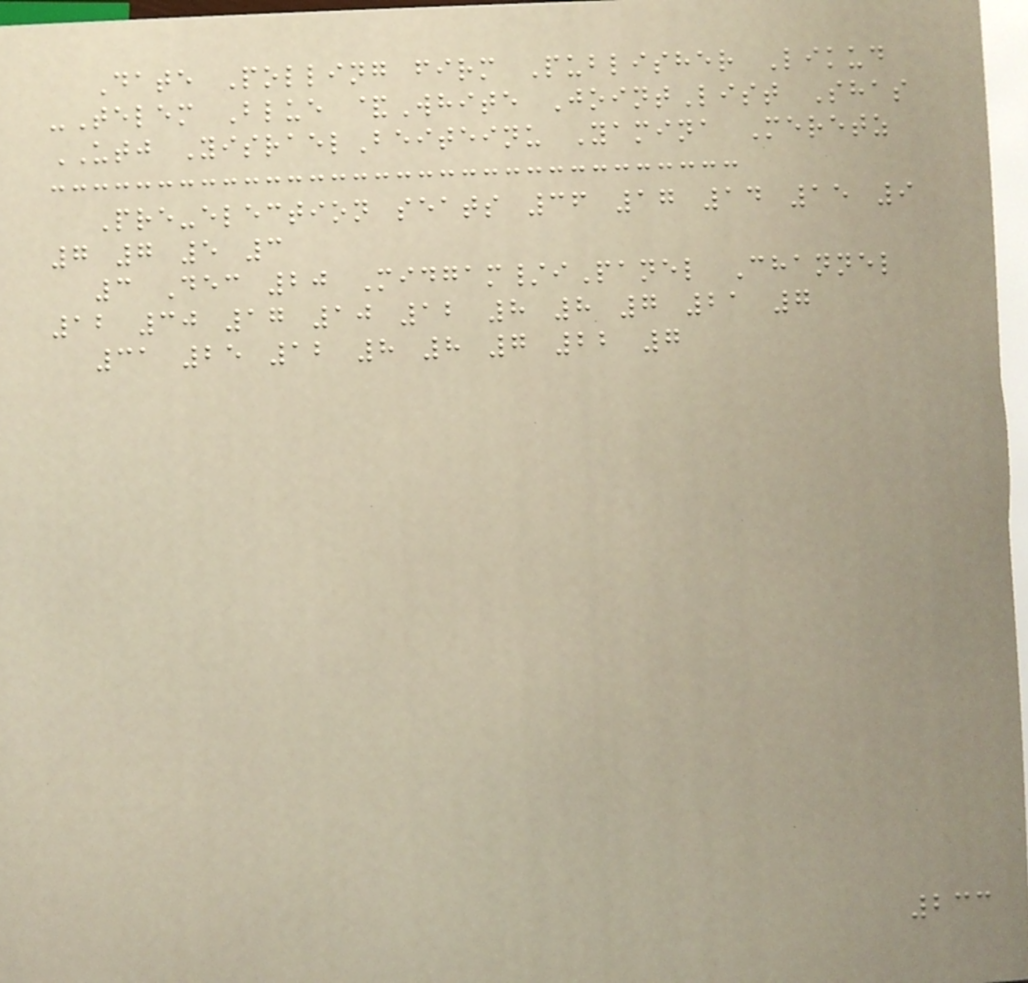Date Polling firm Publisher Likud
-Telem Blue &White JointList Shas
UTJ YisraelBeiteinu Yamina Meretz
Pre-election seats 36 17 14 15 9
7 7 5 3
3 Dec 20 Midgam/iPanel Channel
12 30 17 10 12 8 8 7 21 7
31 25 12 8 8 7 22 7
233
